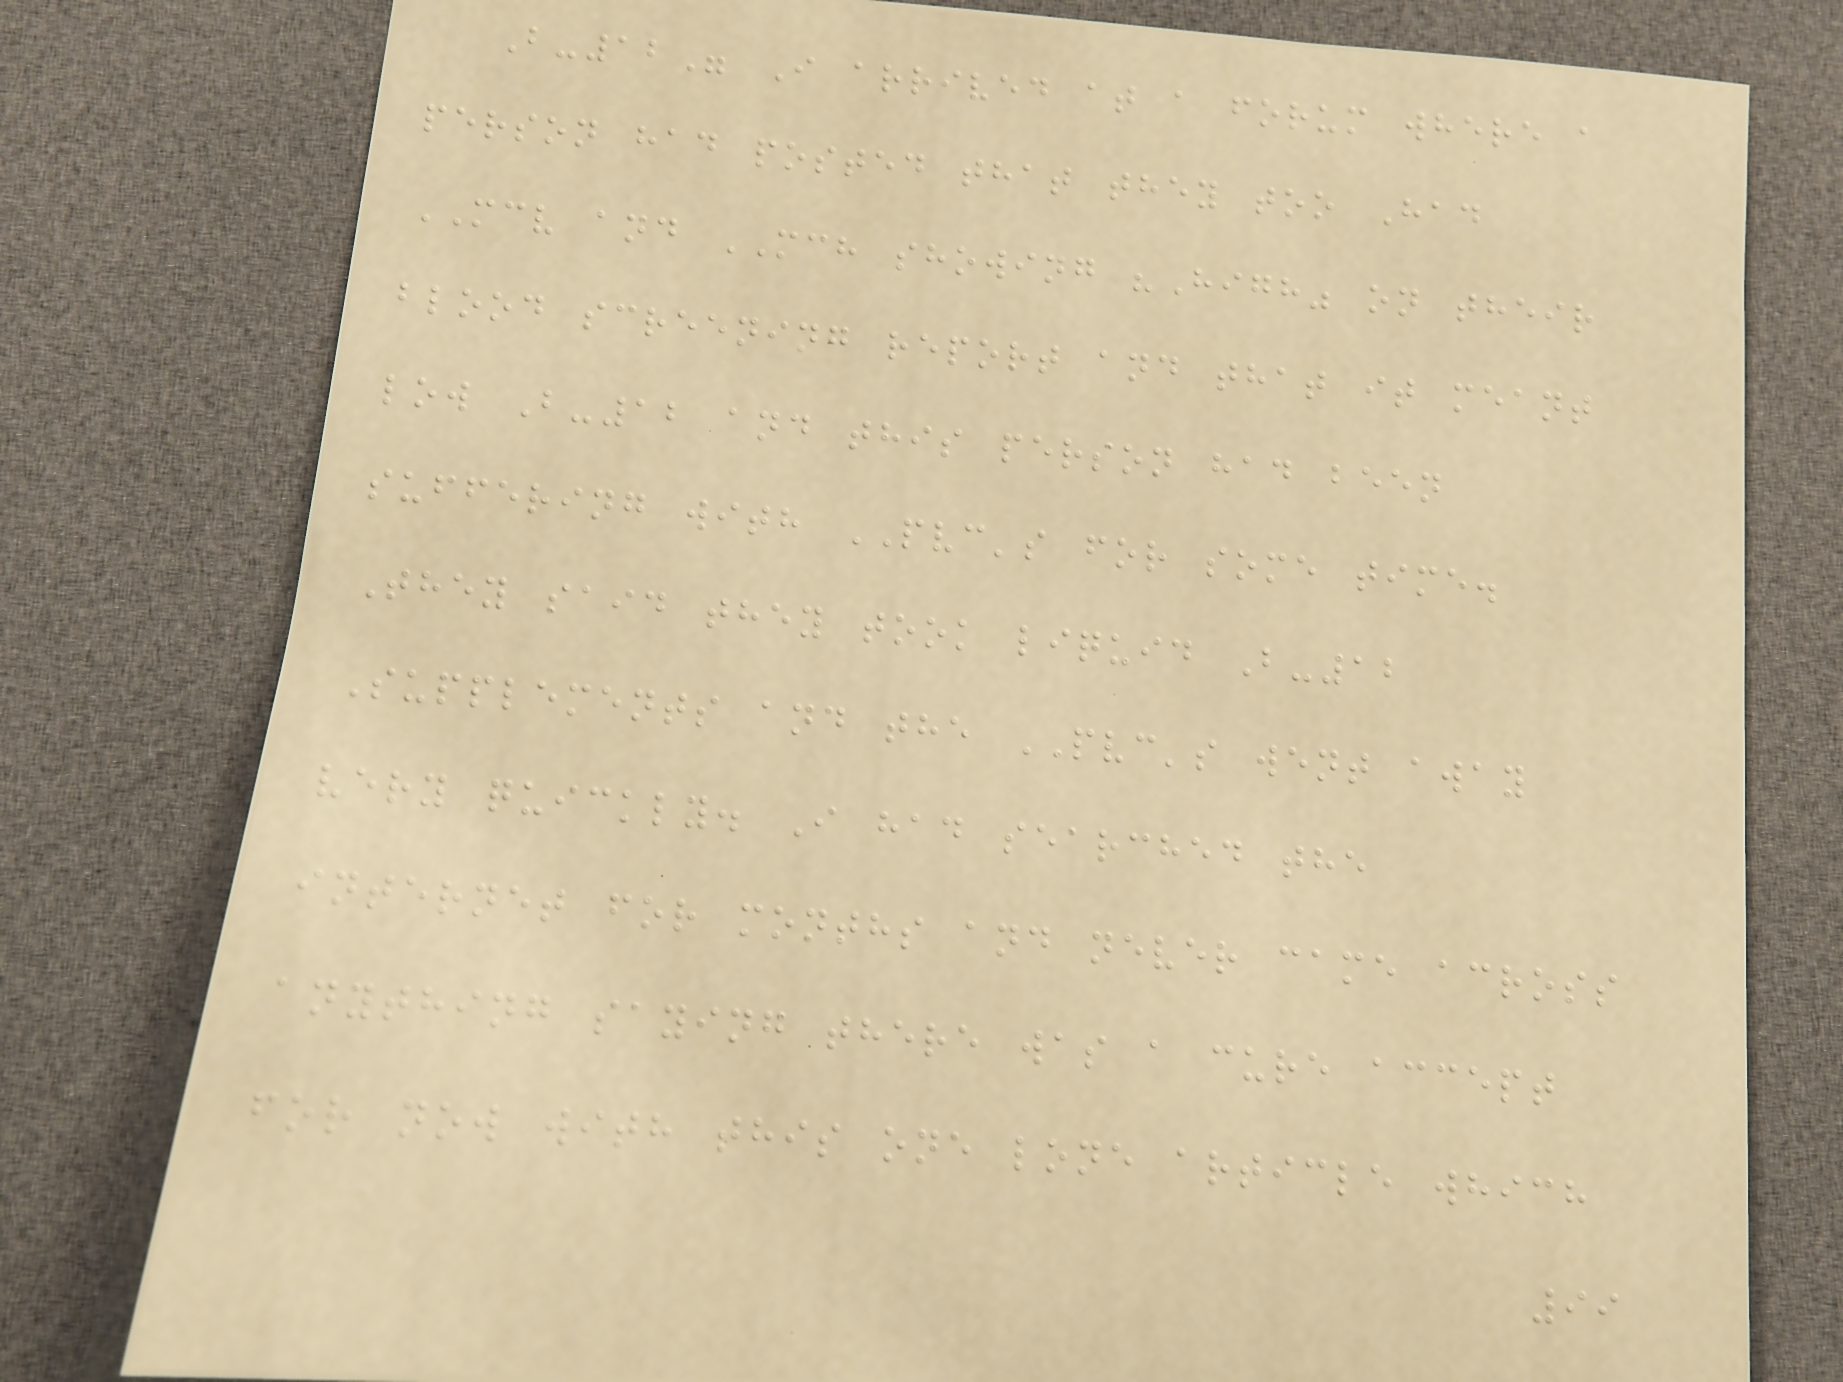B-12" I arrived at a forum where a
person had posted that they too Had
MCV and MCH showing "High" on their
blood screening report and that it meant
low B-12 and this person had been
suffering with PVC's for some time.
They said they took liquid B-12
Supplements and the PVC's went away
very quickly. I had searched the
internet for months and never came across
anything saying there was a cure accept
for now with this one lone article which
99
